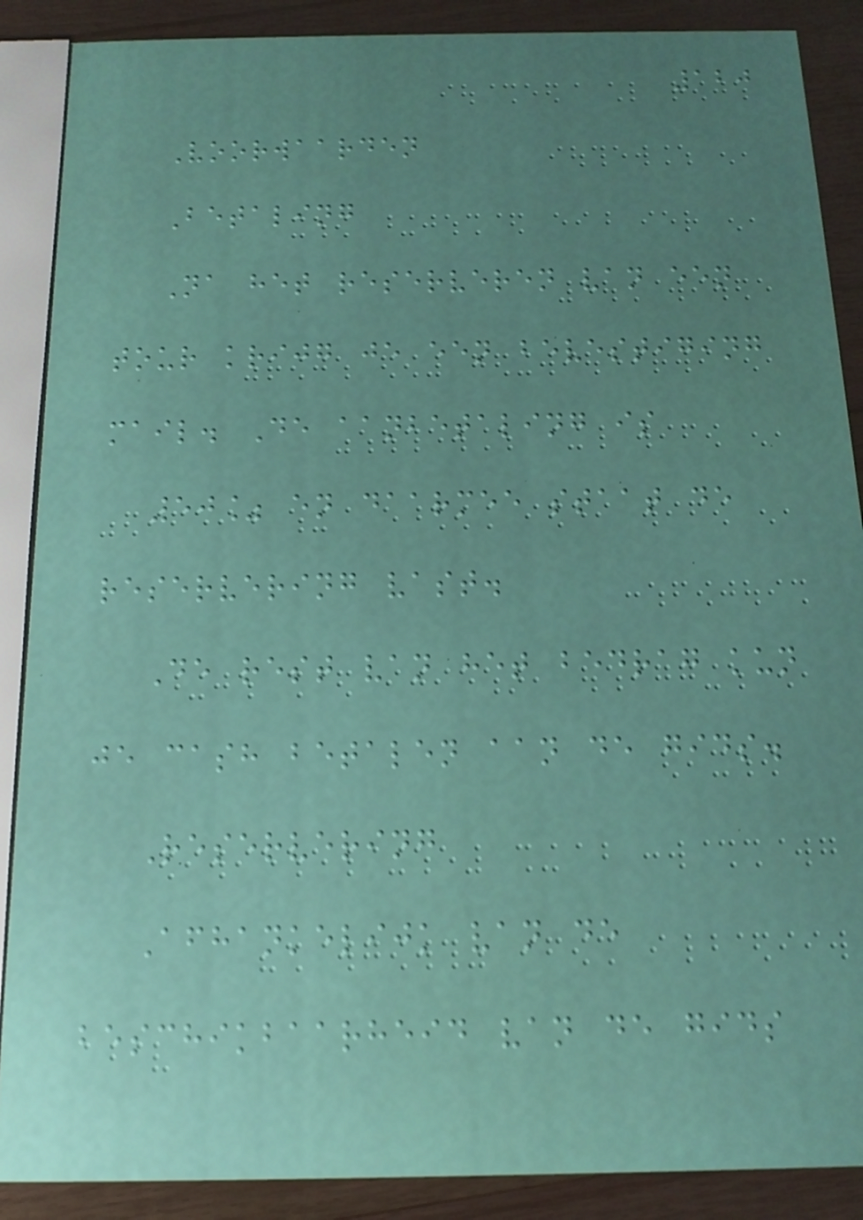120
Voorwaarden
Betaling
Na het reserveren van een
tour krijg je een bevestiging
mail. De aanbetaling is
50% en daarmee staat de
reservering vast.
De rest van het bedrag kun
je cash betalen aan de gids.
Reservering
Afhankelijk van de
beschikbaarheid van de gids
